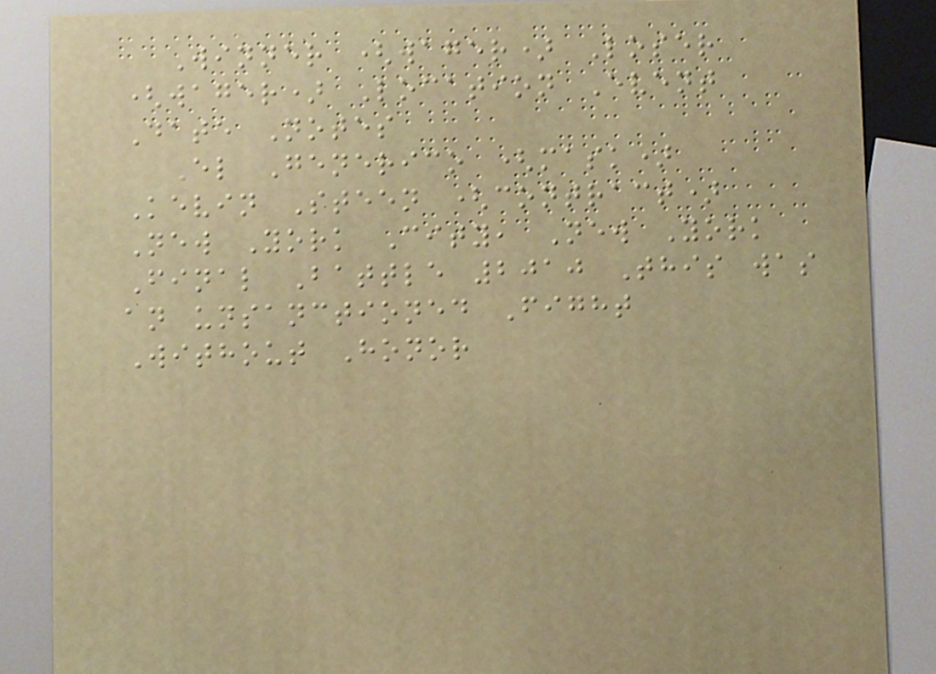Winner (wager) Loser
(wager) Location Event
Date Notes
El Generico (mask)
Kevin Steen (contract)
New York City, New York
Final Battle 2010 This was
an unsanctioned Fight
Without Honor
